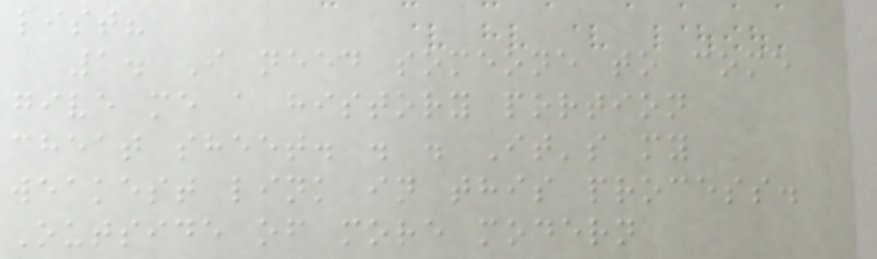list?
1. I need someone to come
give me a history portion
cheat sheet. . . It's my
weakest link in this process.
Outside of more modern
